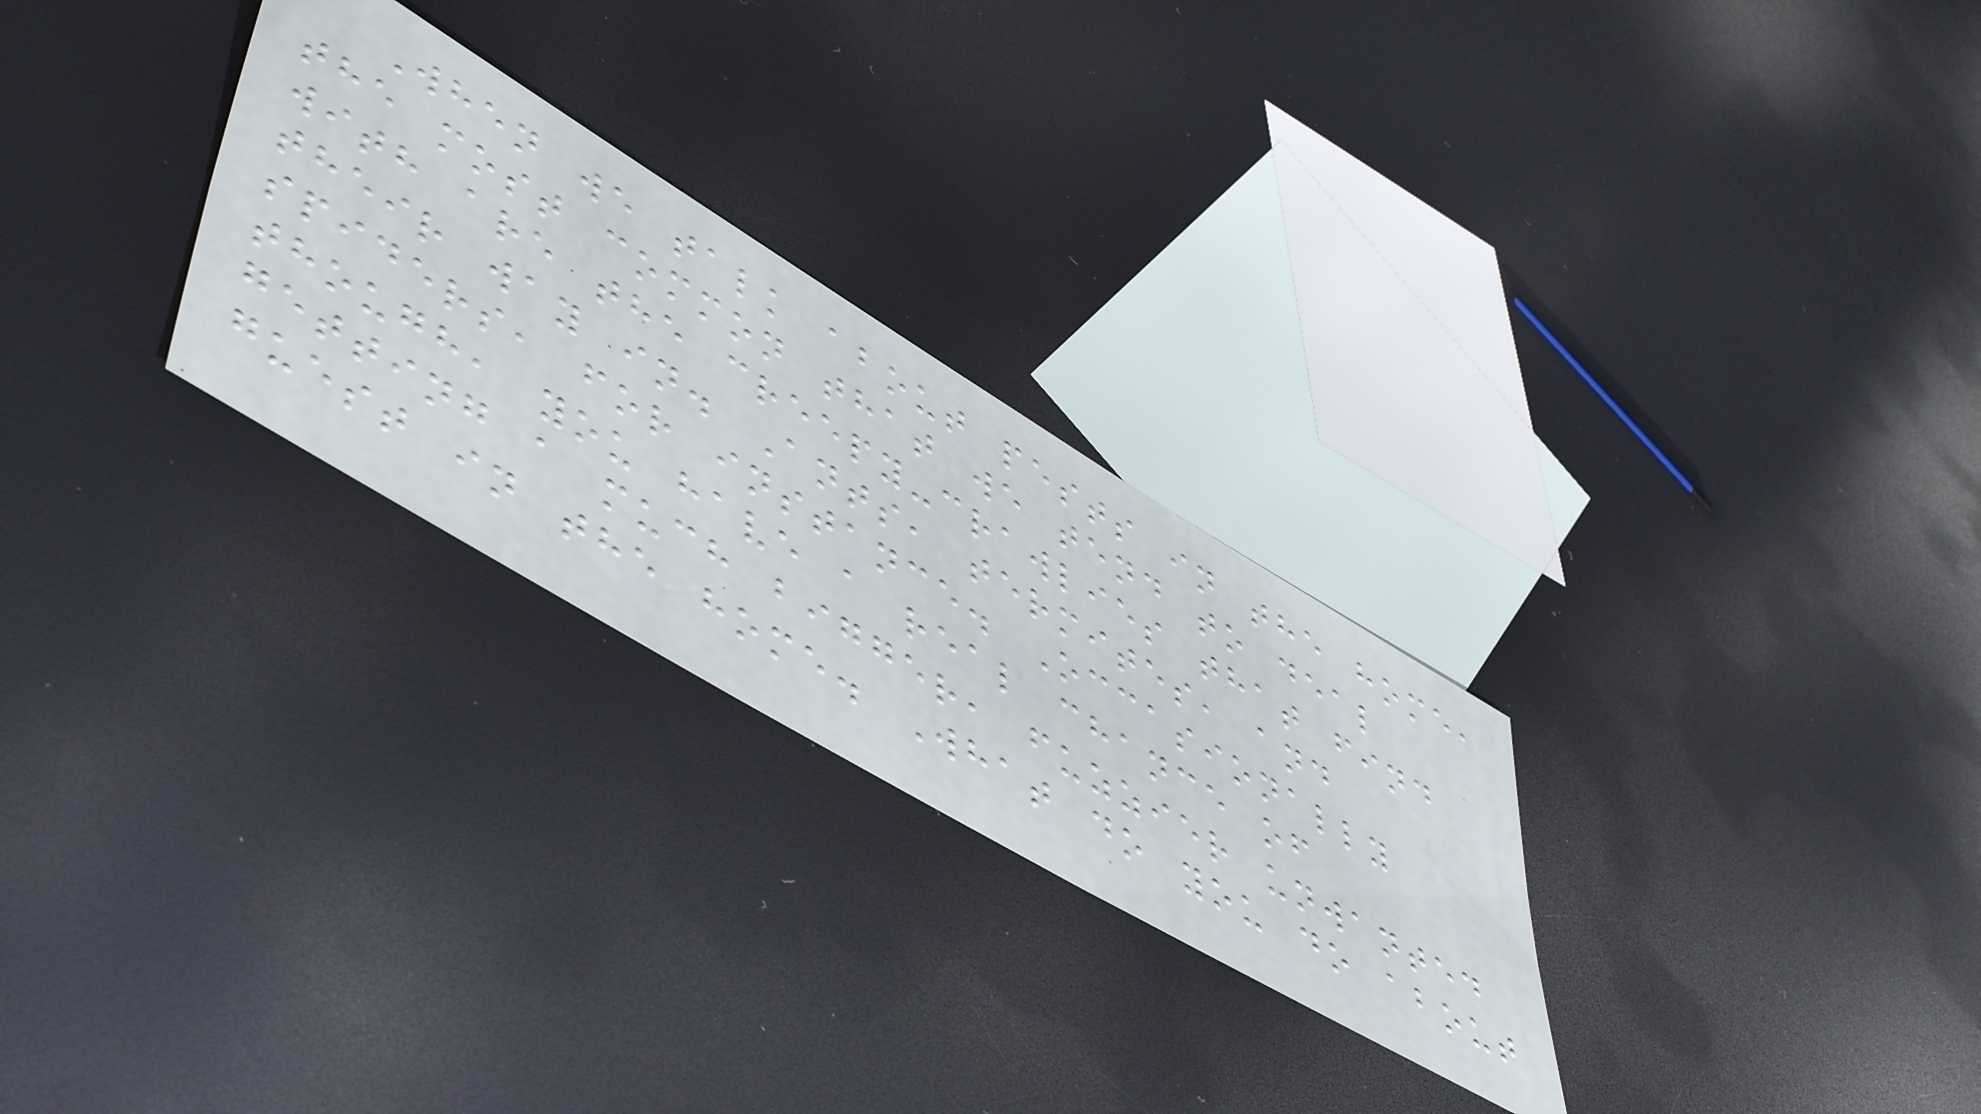When we talk about pests in the home,
the most common that we tend to deal
with are the creepy-crawlies that find
their way in. Ants, termites, and
spiders, for instance. Occasionally
though, you have a real chance of
getting a much bigger, fuzzier unwanted
guest in the home. What do you do about
